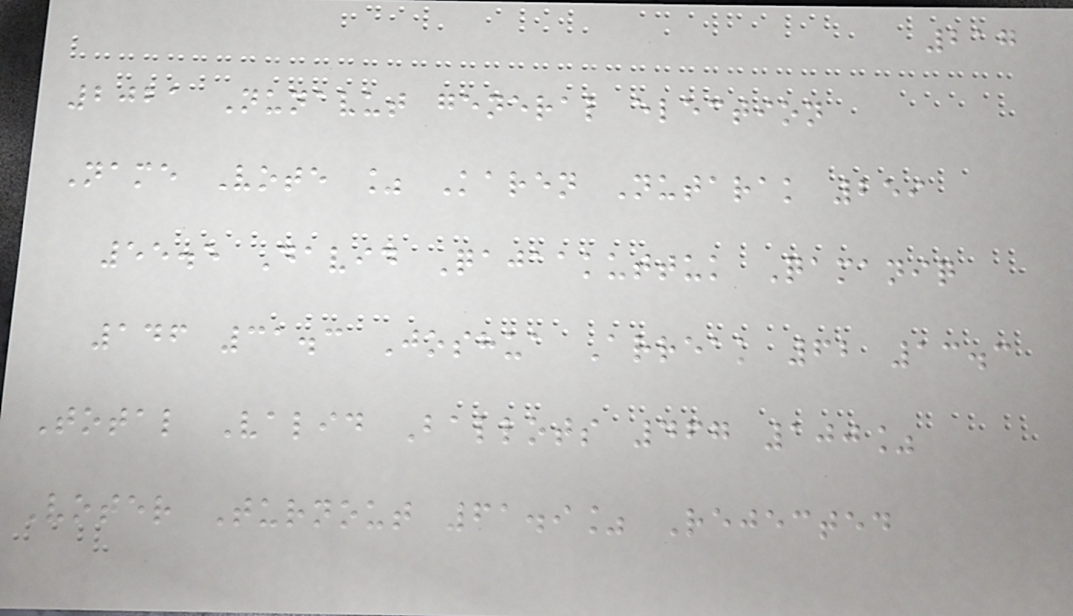217
2021 Nunavut general election
Name Vote % Karen Nutarak 259
55.5 David Qajaakuttuk Qamaniq
146 31.3 Joshua Arreak 62 13.3
Total Valid Ballots 467 100%
Voter Turnout 61.9% Rejected
